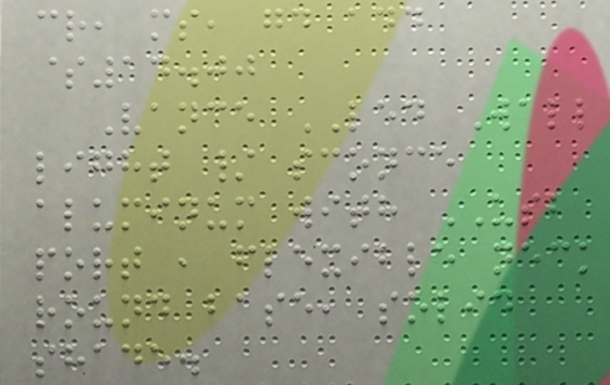cr, ms, gd add
$14.00
Vance LED Wall
light / sconce
aluminum with USB
port , flexible neck
round base, solid
shade.
